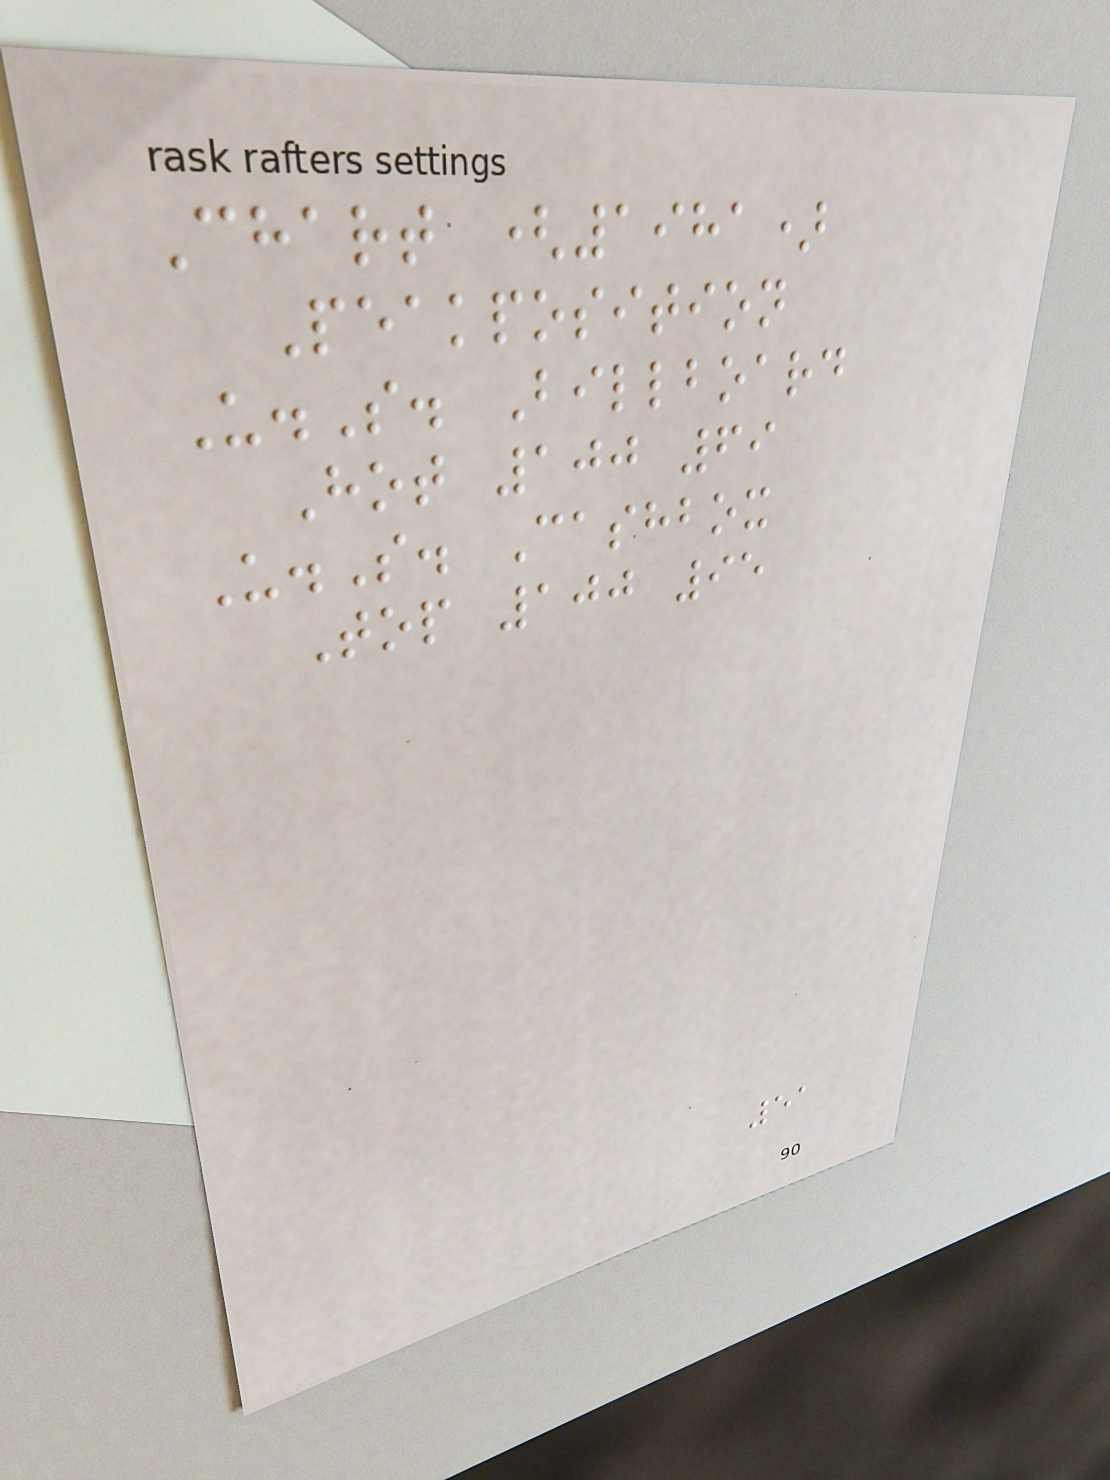Chart (1981)
Peakposition
U.S. Billboard
Hot 100 69
U.S. Cashbox
Top 100 95
51
